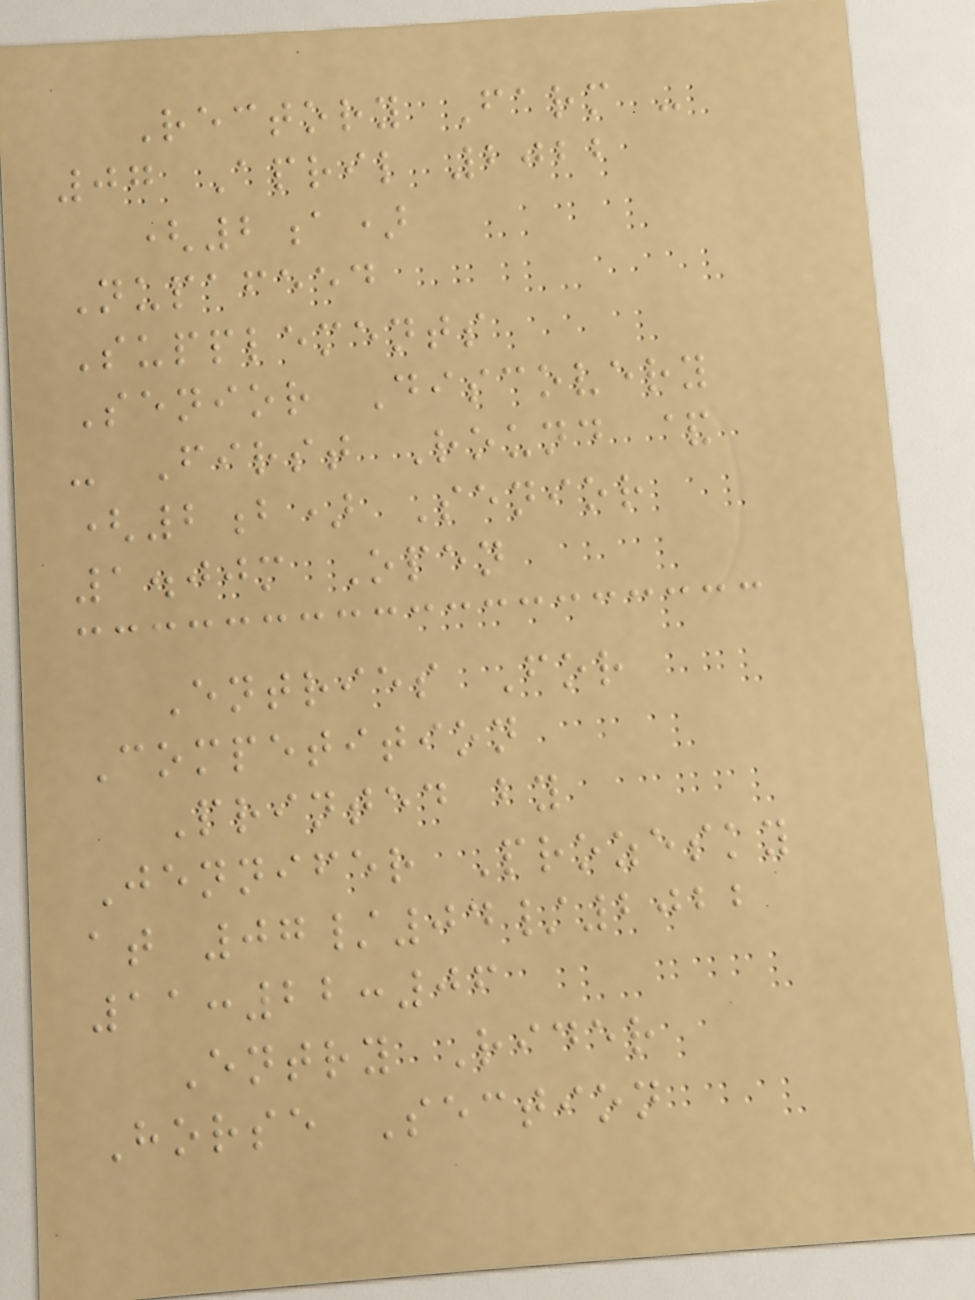Rectory Farm -
07 April 2022
(2a)
Nupafeed
Supplements
Senior Discovery
- First Round &
(2b) Senior
1.00m Open
Entries For
Competition
Printed by
Jennifer Prozesky
at 07/04/2022
11:22:06
Entry Rider
Horse Section
